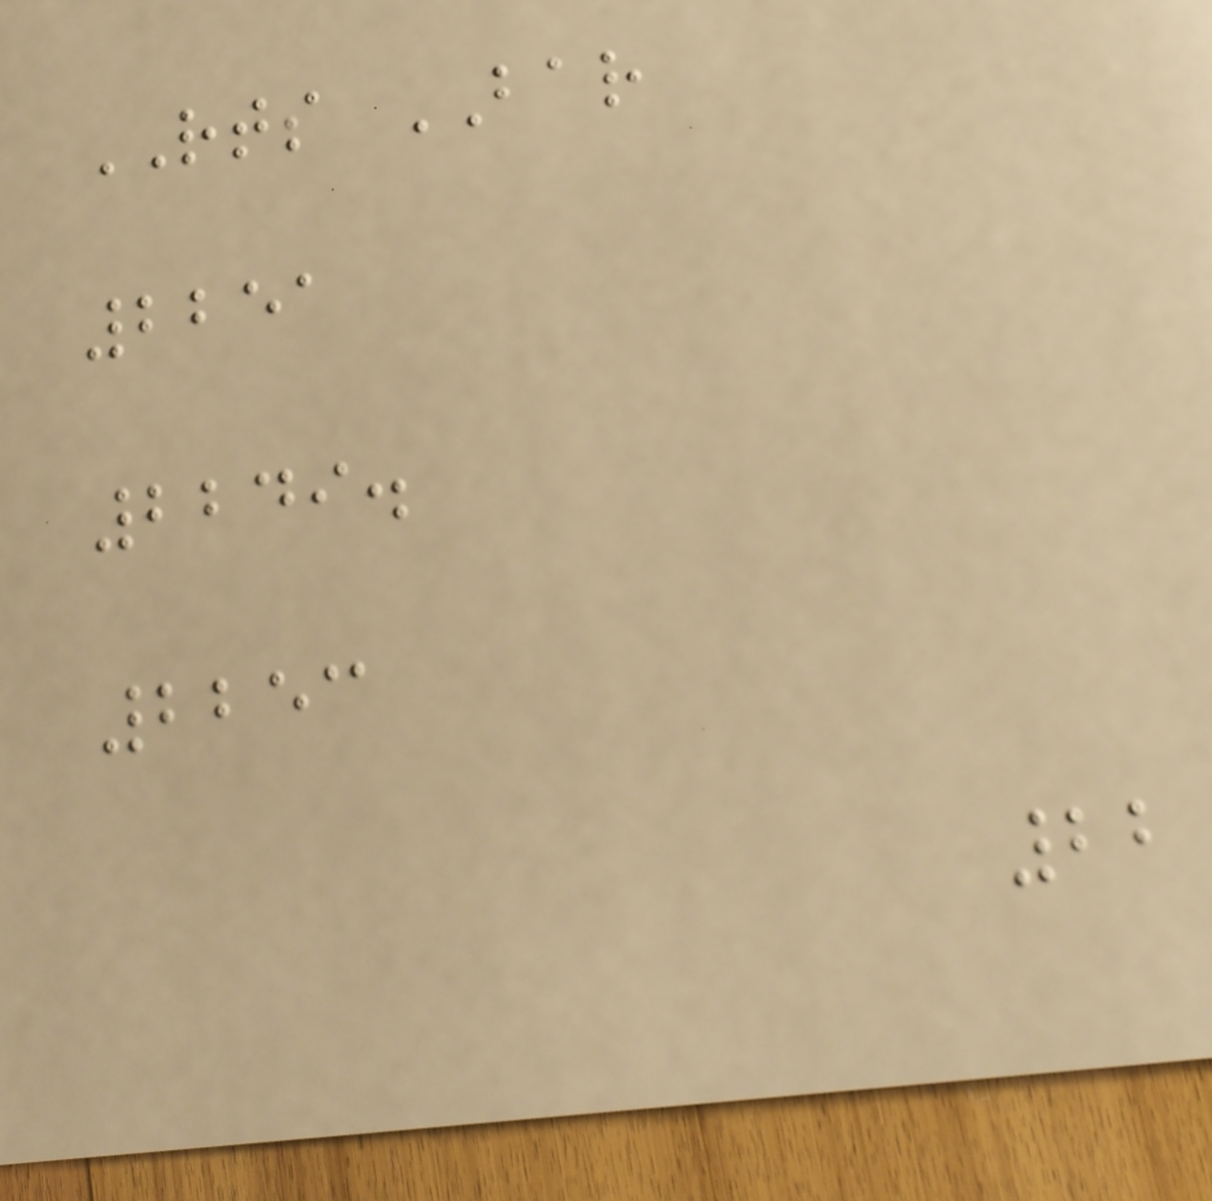RTS BAR
2251
2249.
2253
22
